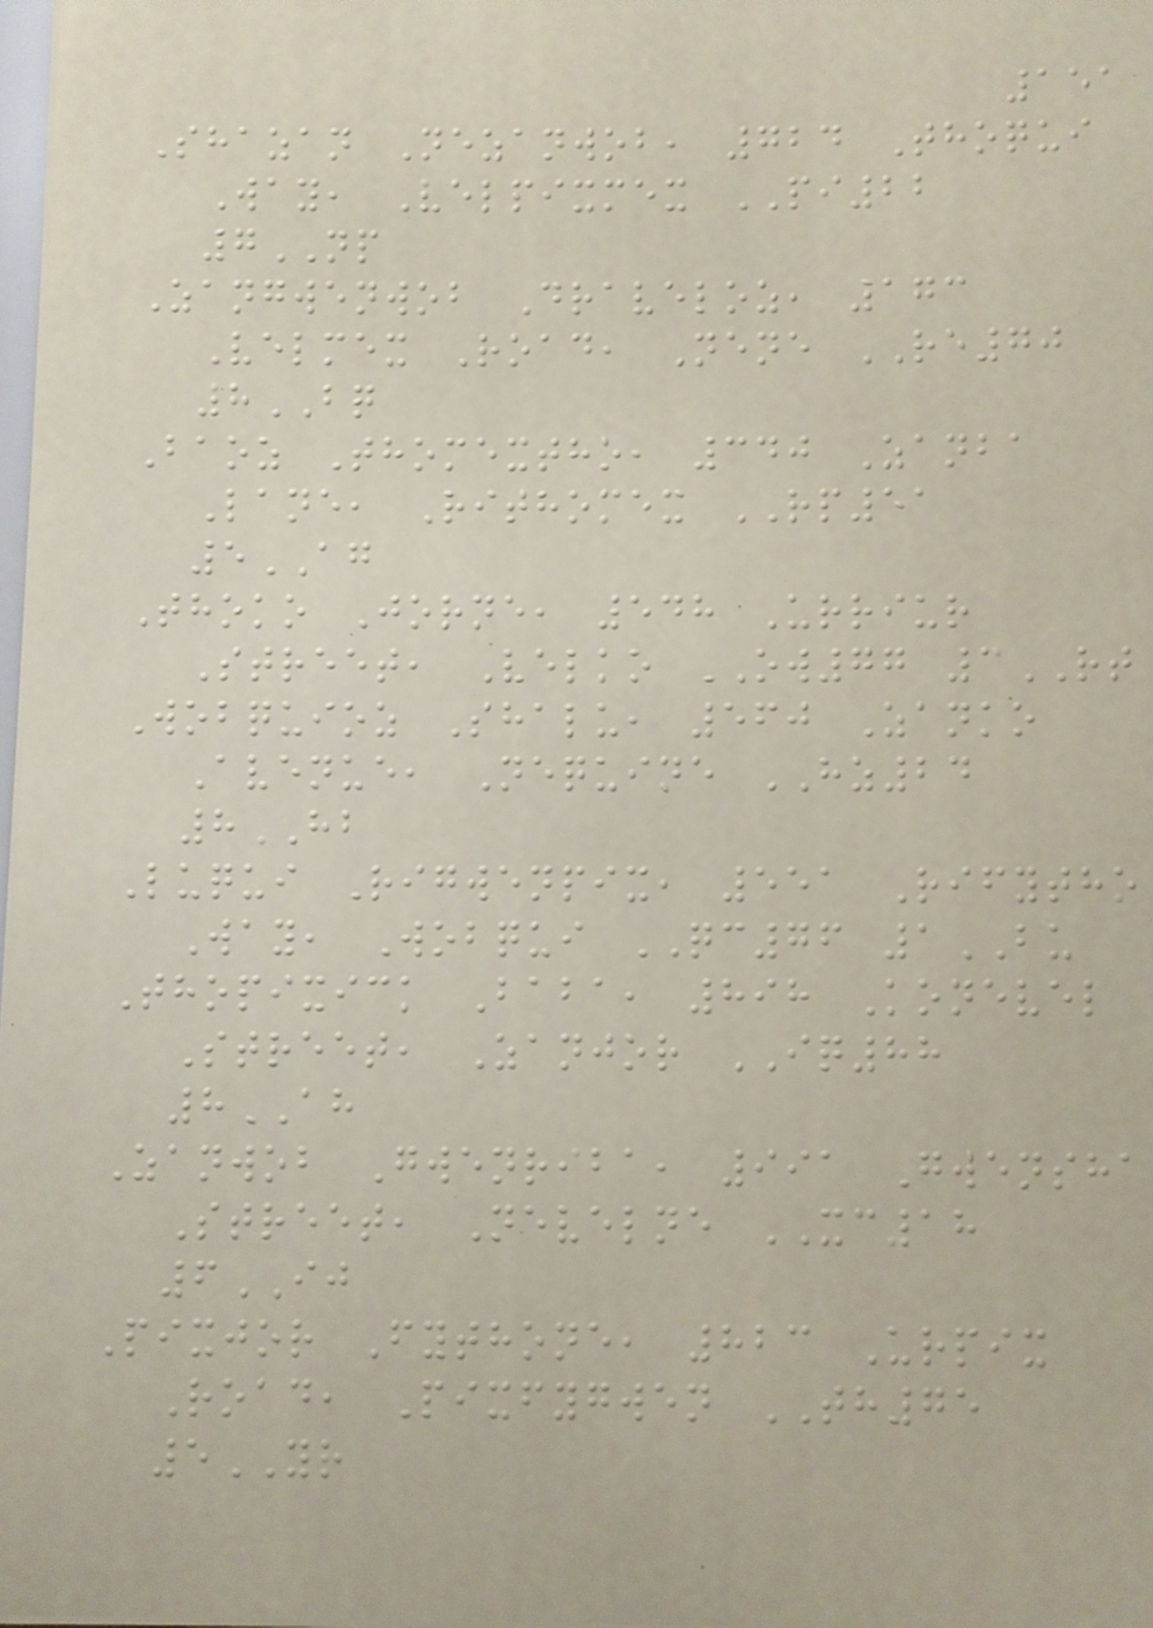151
Shazan Nezanwob, 724 Thoqui
Way, Velpixmex PI22
7NP
Zangwenwob Draveloz, 173
Velmex Road, Nene RE70
8BQ
Baoz Thomextho, 340 Zanba
Lane, Rithomex RP51
5AG
Thoko Jorne, 548 Urriur
Street, Velko OW77 3RT
Wobquioz Shalu, 560 Zanko
Avenue, Nequine HZ24
8HB
Luqui Rigwenpix, 551 Rifytho
Way, Wobqui QC76 1BU
Thopixick Baba, 898 Konevel
Street, Zanjor IQ88
8AH
Zanwob Gwenriba, 991 Gwensha
Street, Nevelne XC18
6IJ
Pixjor Fythone, 823 Urpix
Road, Pixfygwen TH75
5YR
